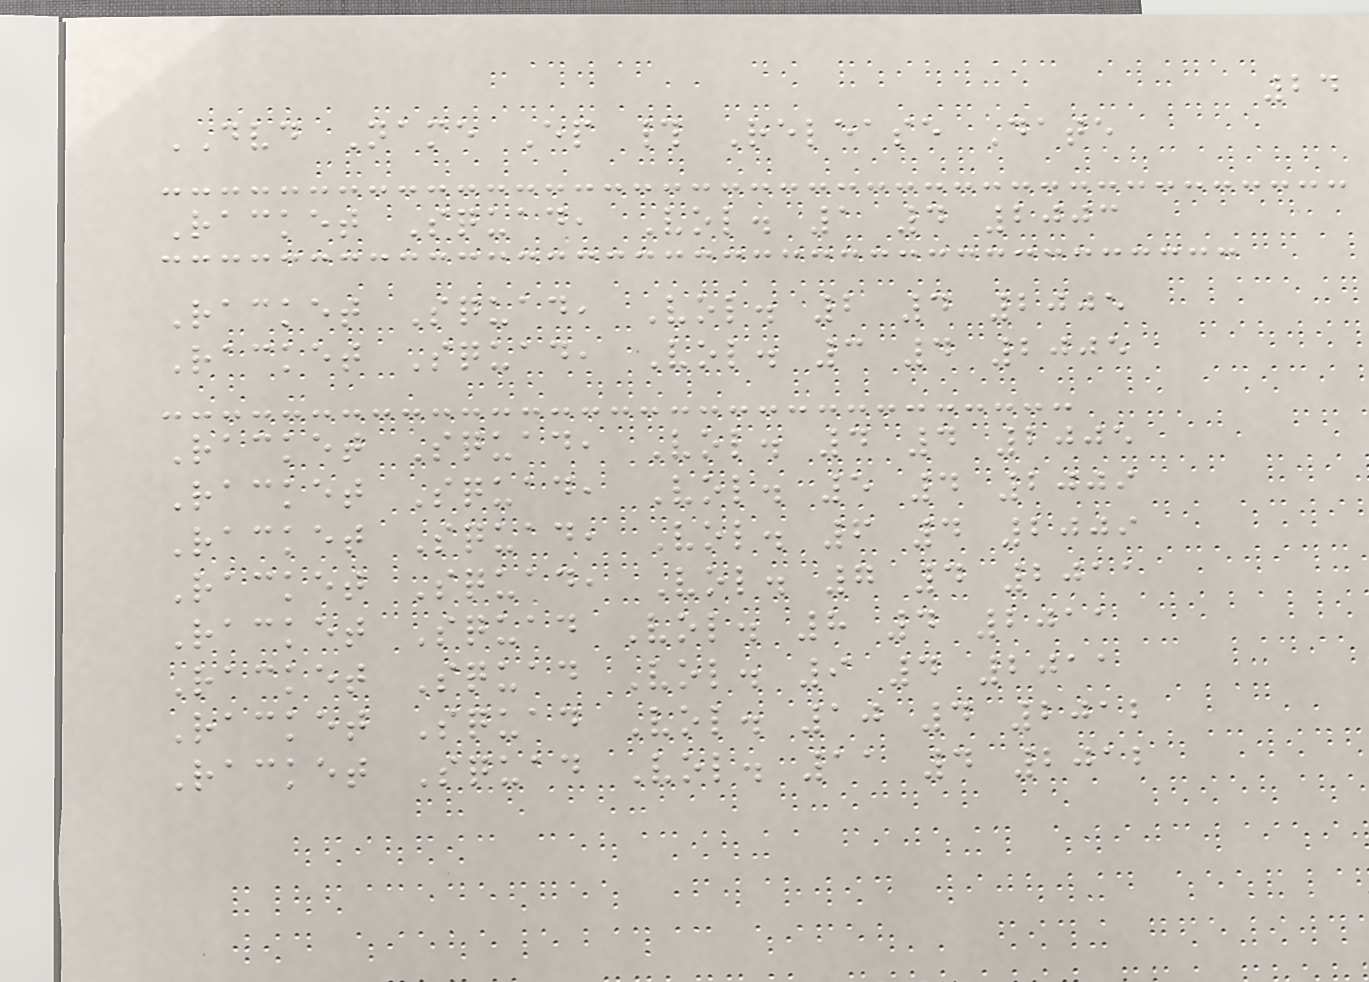24
DVD Name Ep # Release Date
Racket Squad, Vol. 1 4 2003
Racket Squad, Vol. 2 4 2005
Racket Squad, Vol. 3 4 2005
Racket Squad, Vol. 4 4 2005
Racket Squad, Vol. 5 4 2009
Racket Squad, Vol. 6 4 2009
Racket Squad, Vol. 7 4 2011
Racket Squad Vol. 8 4 2011
Racket Squad Vol. 9 4 2011
Racket Squad Vol. 10 4 2012
Racket Squad Vol. 11 4 2012
